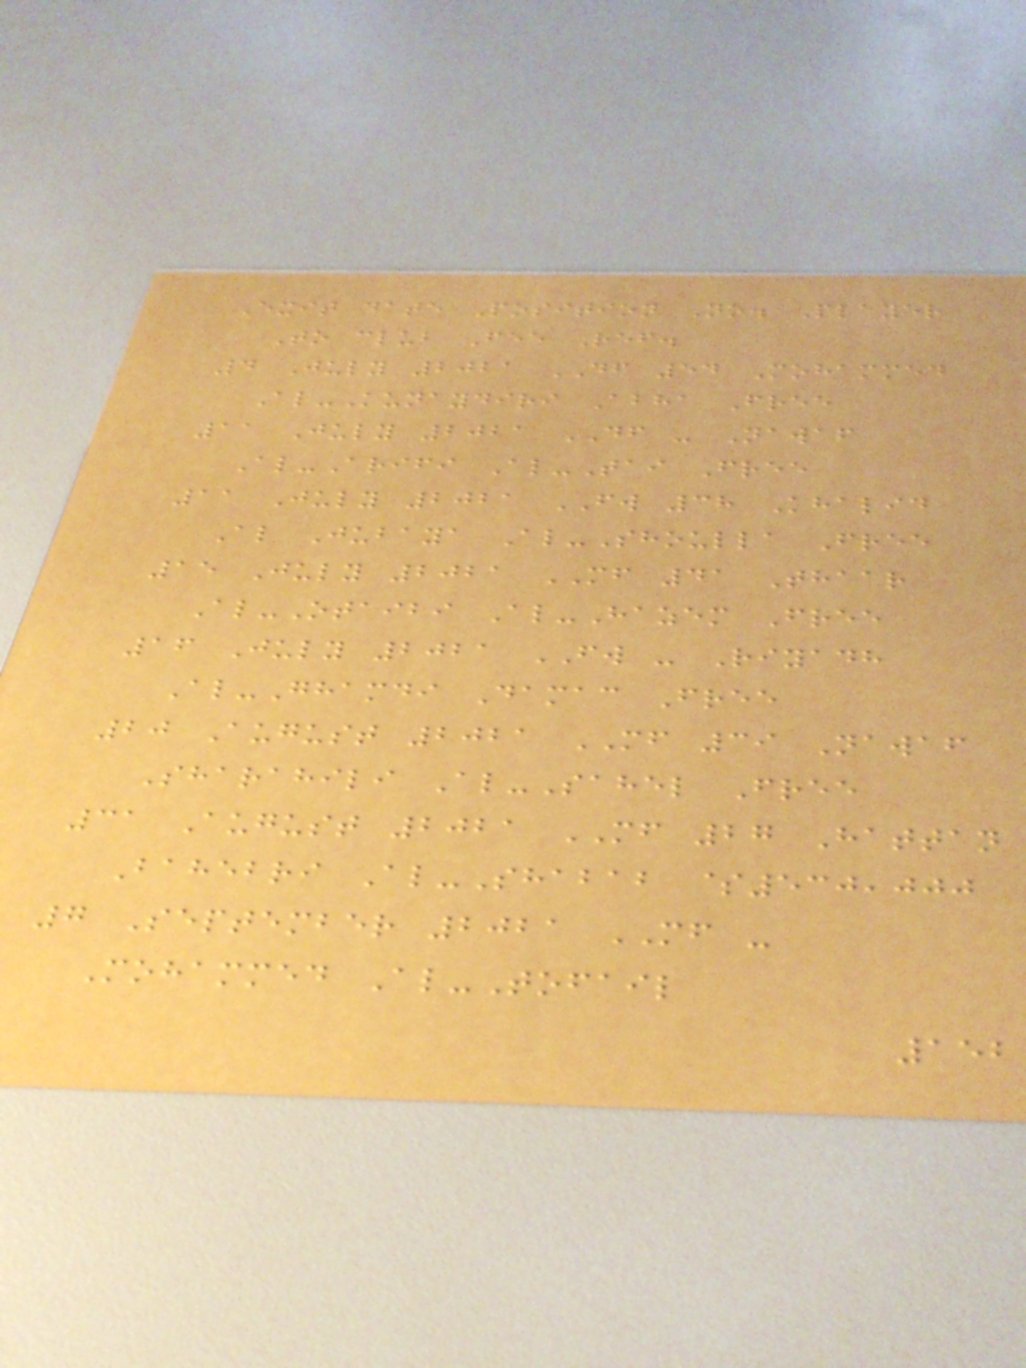Exit date Position No. Player
To club Fee Ref.
4 July 2021 DF 54 Mohammed
Al-Kunaydiri Abha Free
11 July 2021 DF - Nawaf
Al-Arifi Al-Tai Free
11 July 2021 FW 38 Khalid
Al Jubaya Al-Shoulla Free
15 July 2021 MF 41 Thaar
Al-Otaibi Al-Hazem Free
16 July 2021 FW - Riyadh
Al-Ghamdi Damac Free
20 August 2021 MF 39 Nawaf
Sharahili Al-Sahel Free
31 August 2021 MF 27 Hattan
Bahebri Al-Shabab $530,000
7 September 2021 MF -
Mohammed Al-Tofail
152
